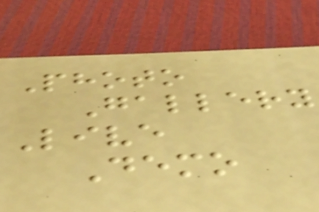Photo
Gallery
Live
Demo
